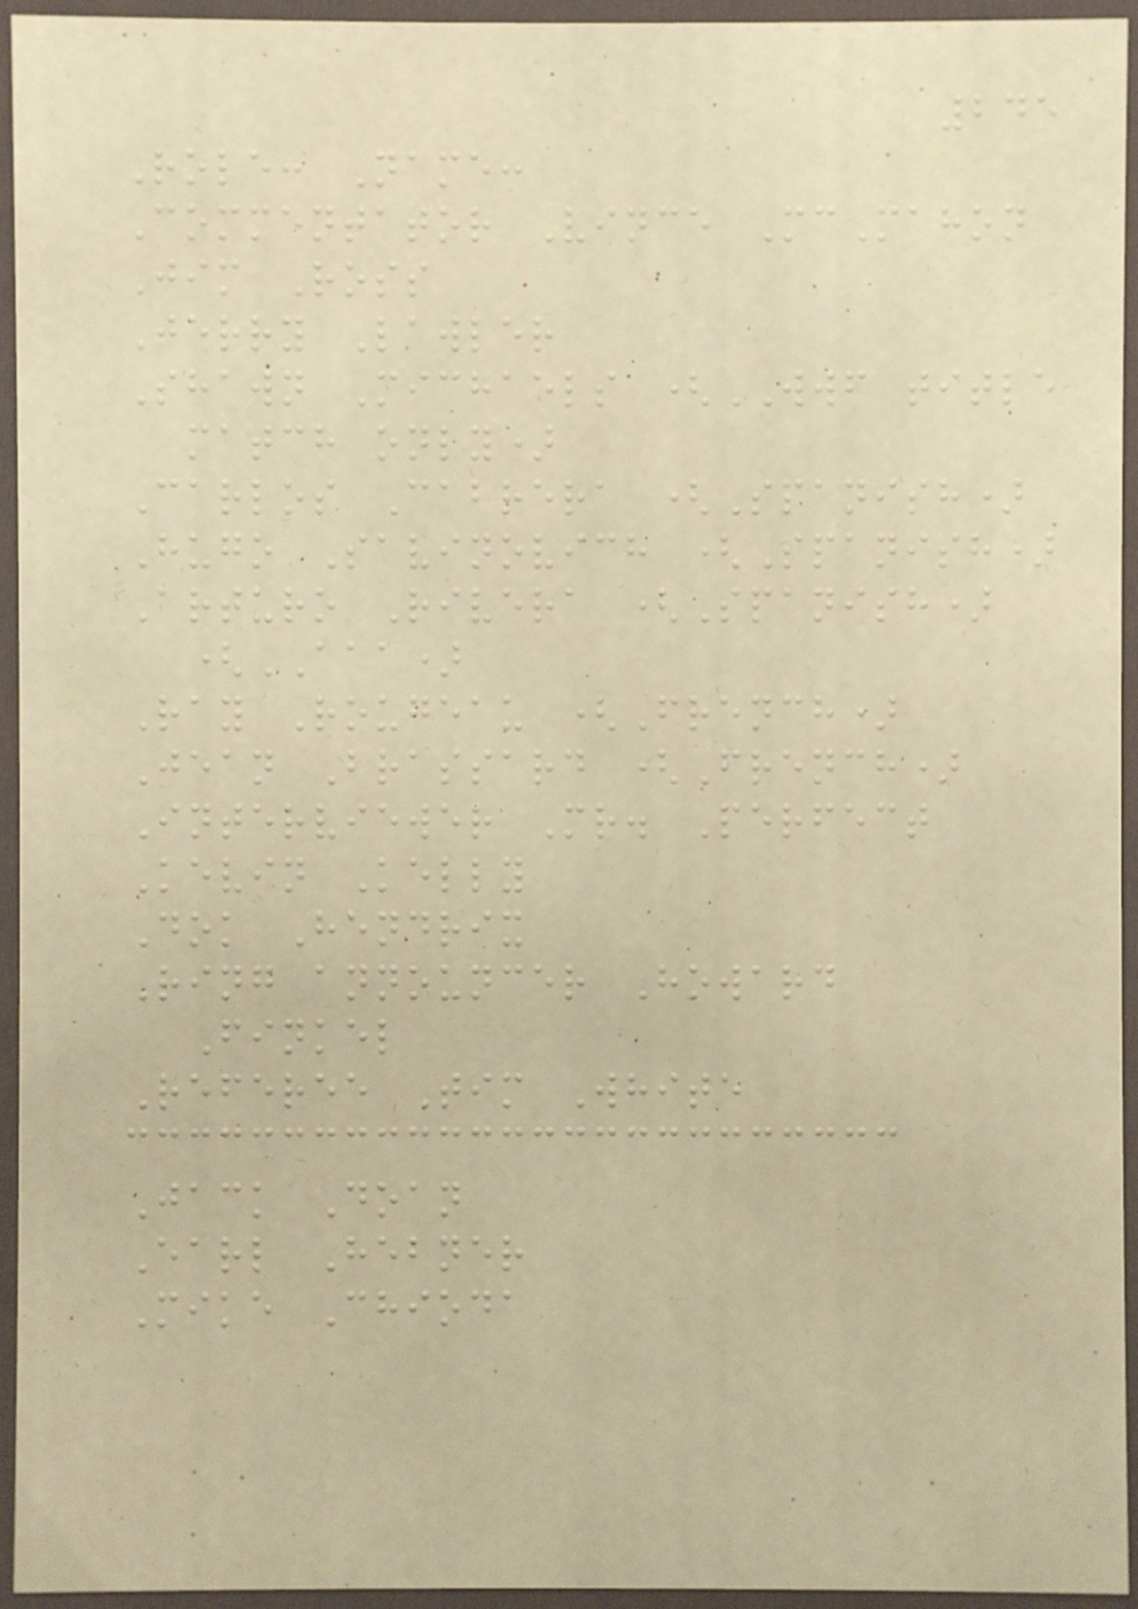245
Role: Name:
Commentator Vince McMahon
Jim Ross
Jerry Lawler
Shawn Michaels (WWF title
match only)
Carlos Cabrera (Spanish)
Hugo Savinovich (Spanish)
Arturo Rivera (Spanish)
(AAA)
Ray Rougeau (French)
Jean Brassard (French)
Interviewer Mr. Perfect
Kevin Kelly
Dok Hendrix
Ring announcer Howard
Finkel
Referee Tim White
Jack Doan
Earl Hebner
Mike Chioda
